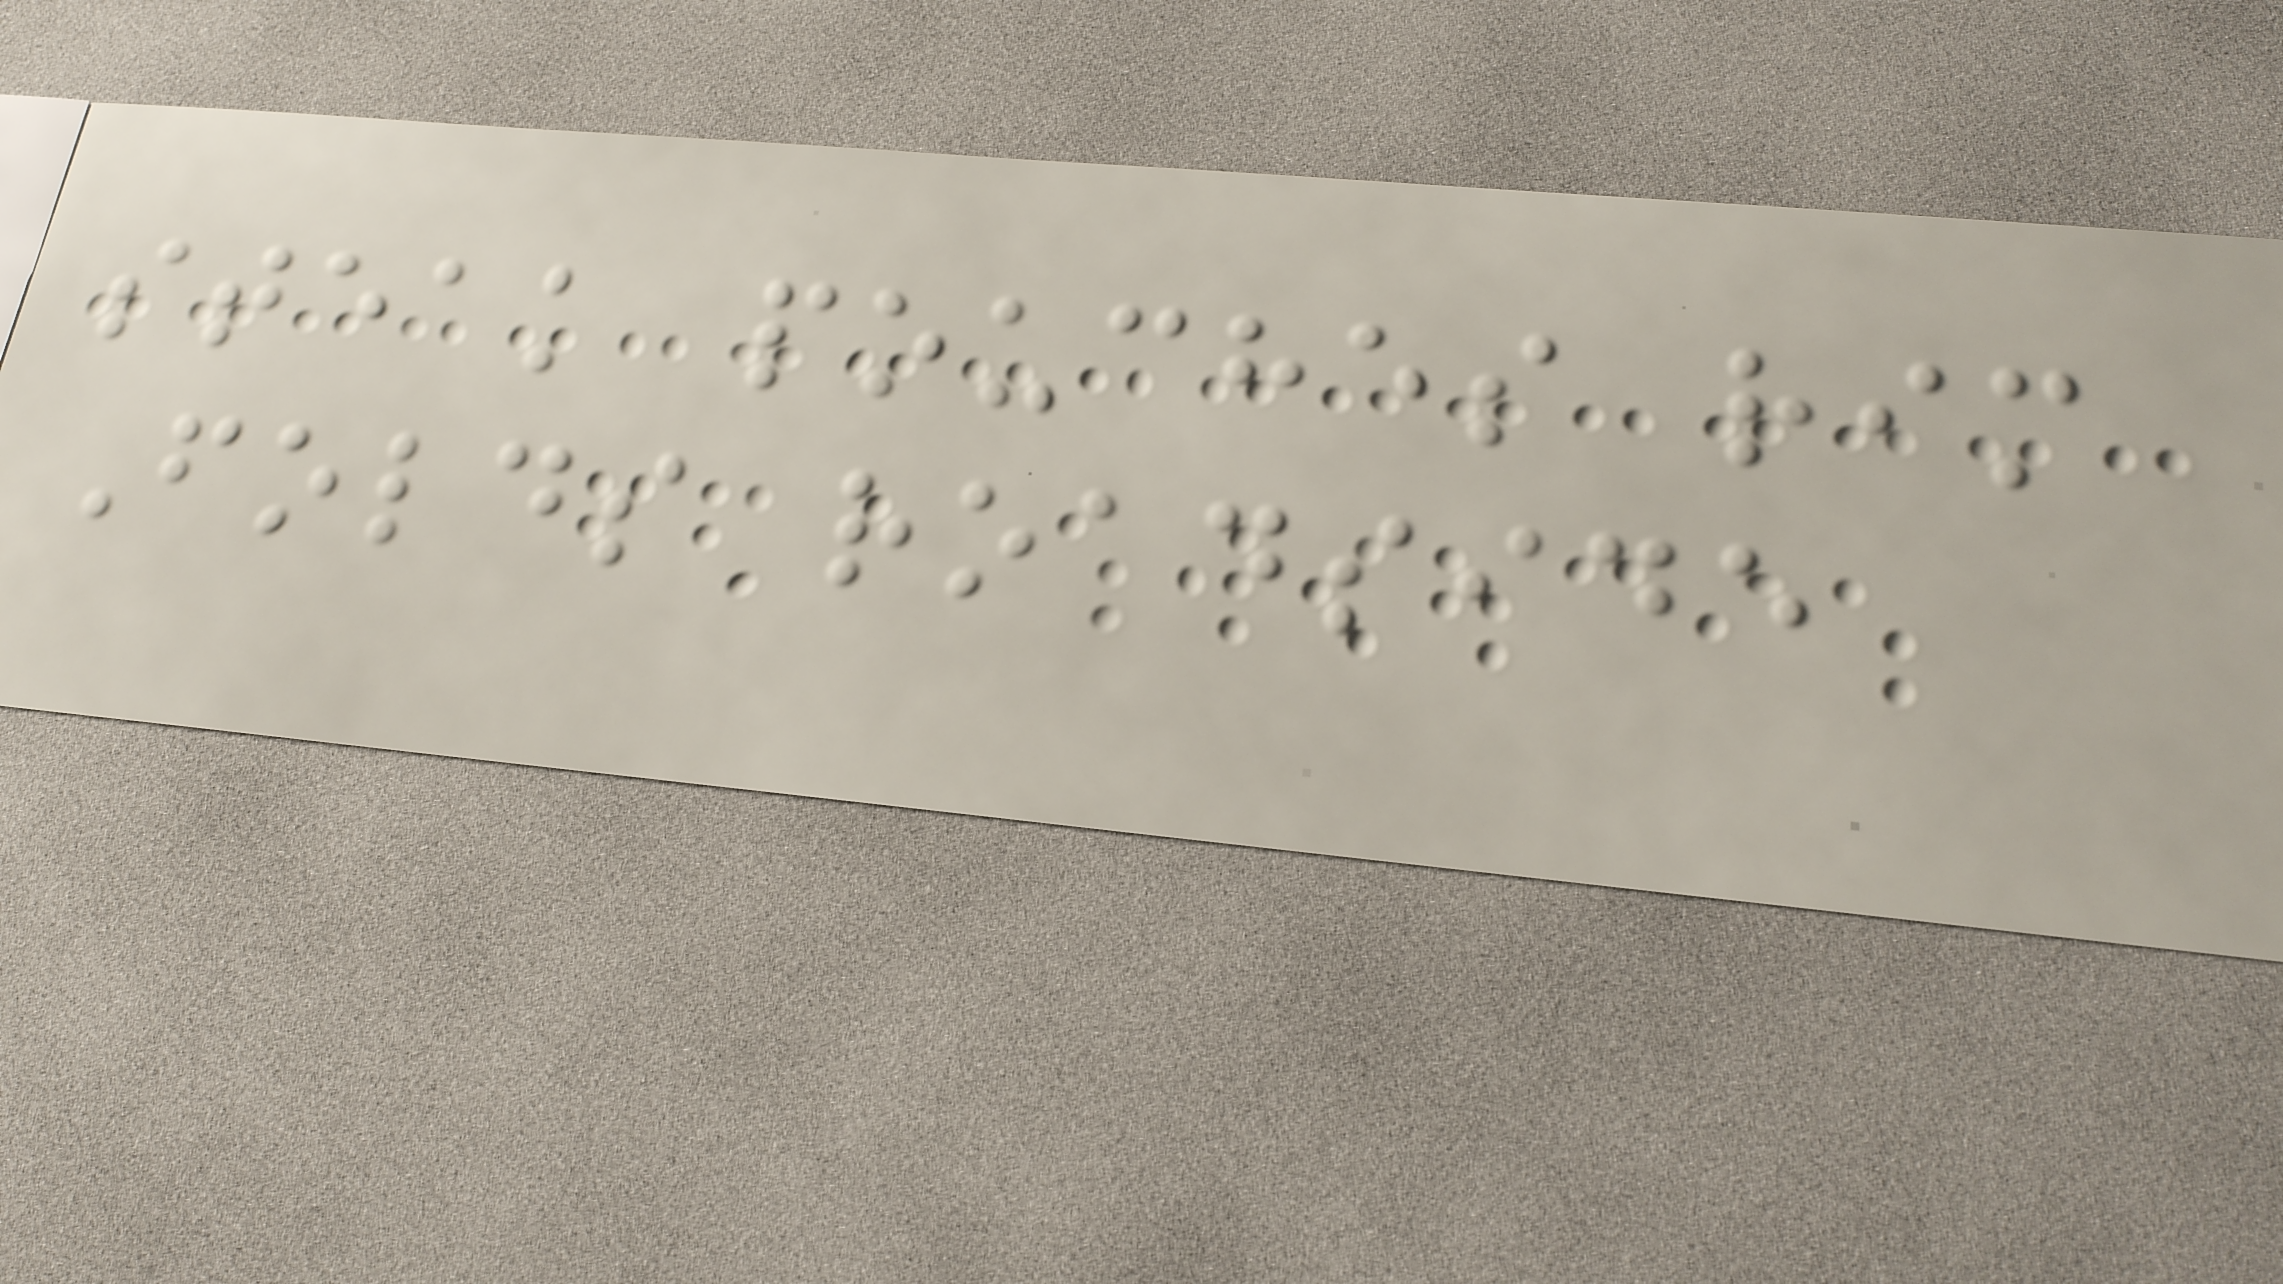steak pouches rim
Folds roadside
